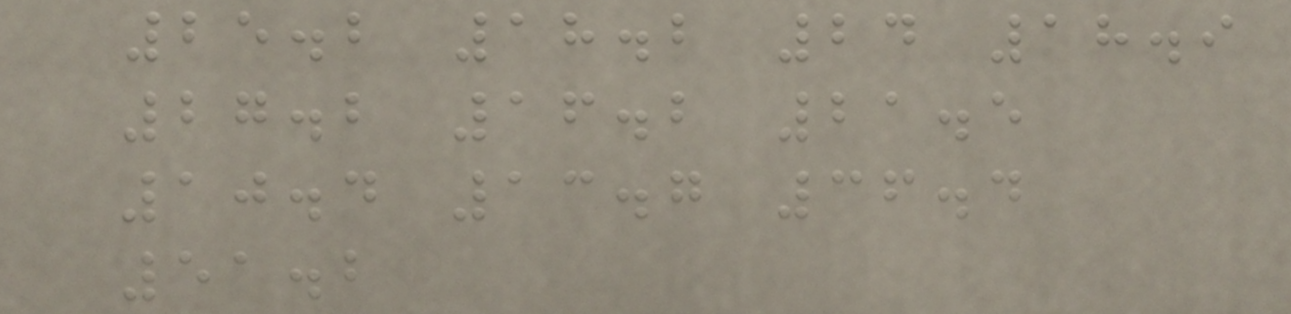25.2 18.2 24 18.9
27.2 16.2 21.5
10.4 13.7 36.4
51.2
